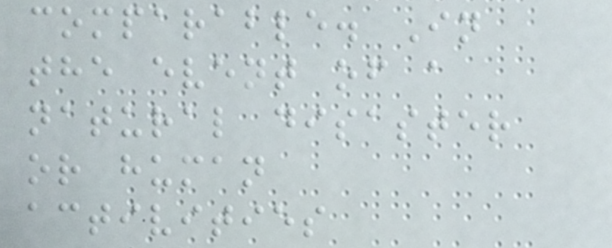comparable. In
the event of a
natural disaster
or human
activities
